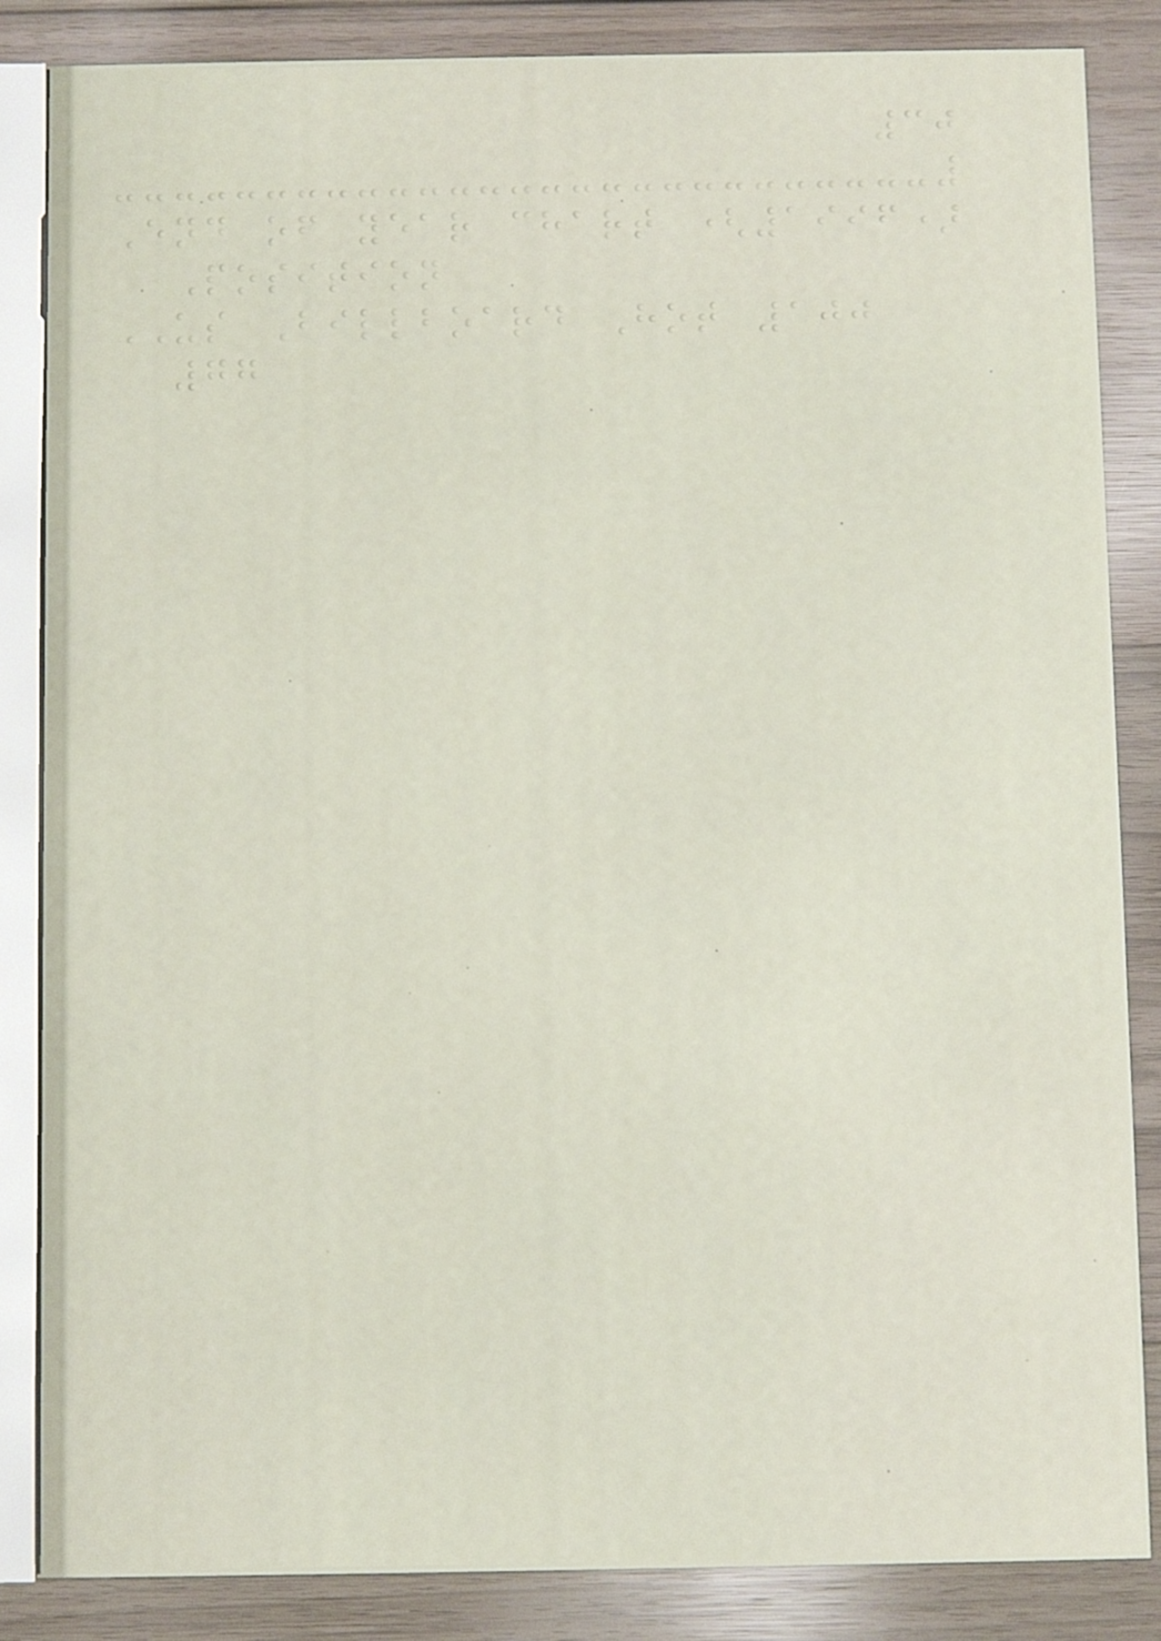30
End of year chart (1996)
Position
US Billboard Hot 100
77
